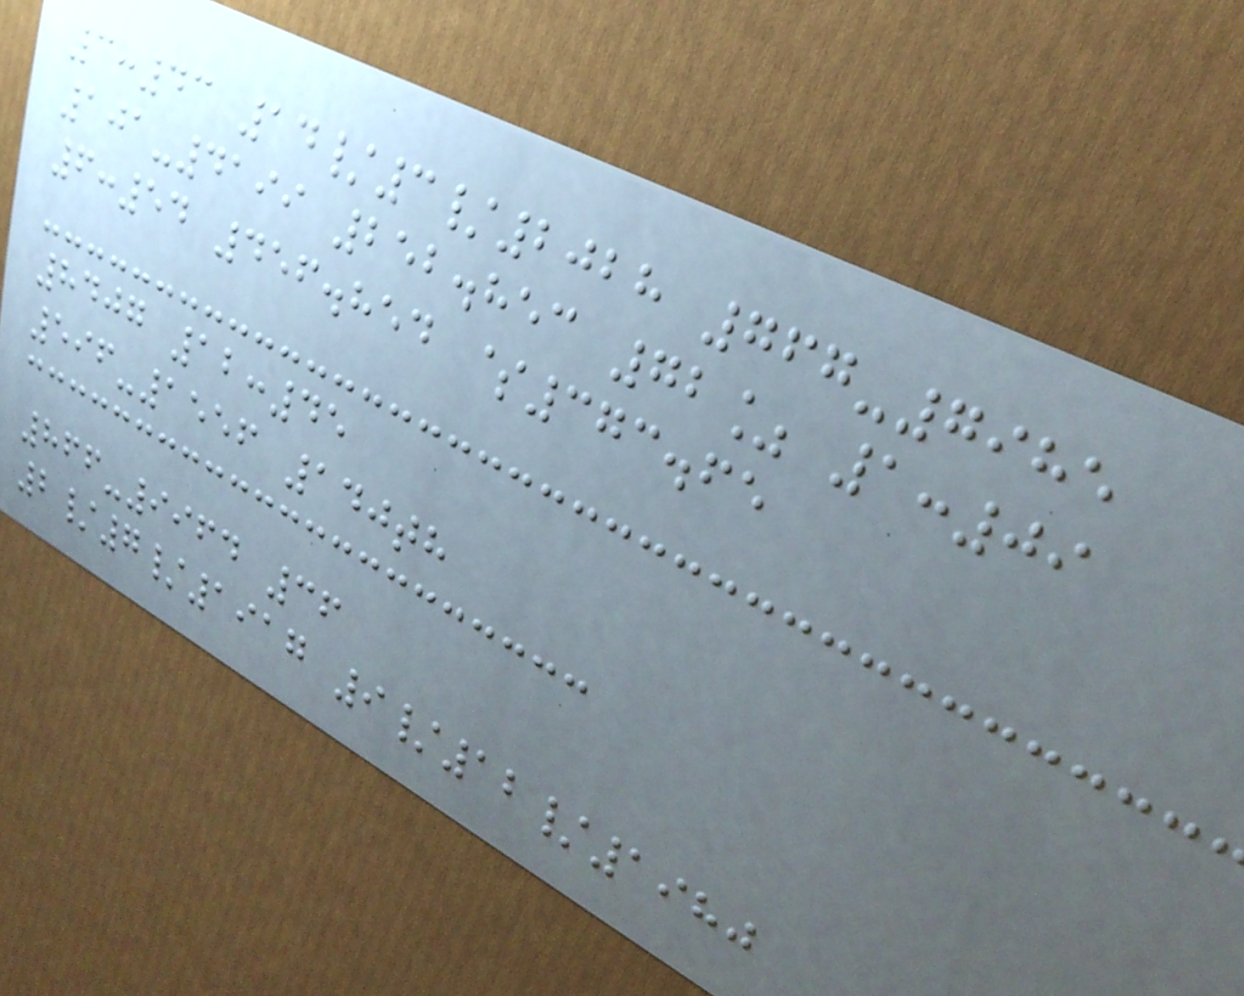3:43 14/3/2028 767-7985
101-4199 252.853 72% 1:09
6:54 456.854 $373.65
8407 12:45
596-1556 140th
866-9964 36
2/7/1917 9/12/1980
